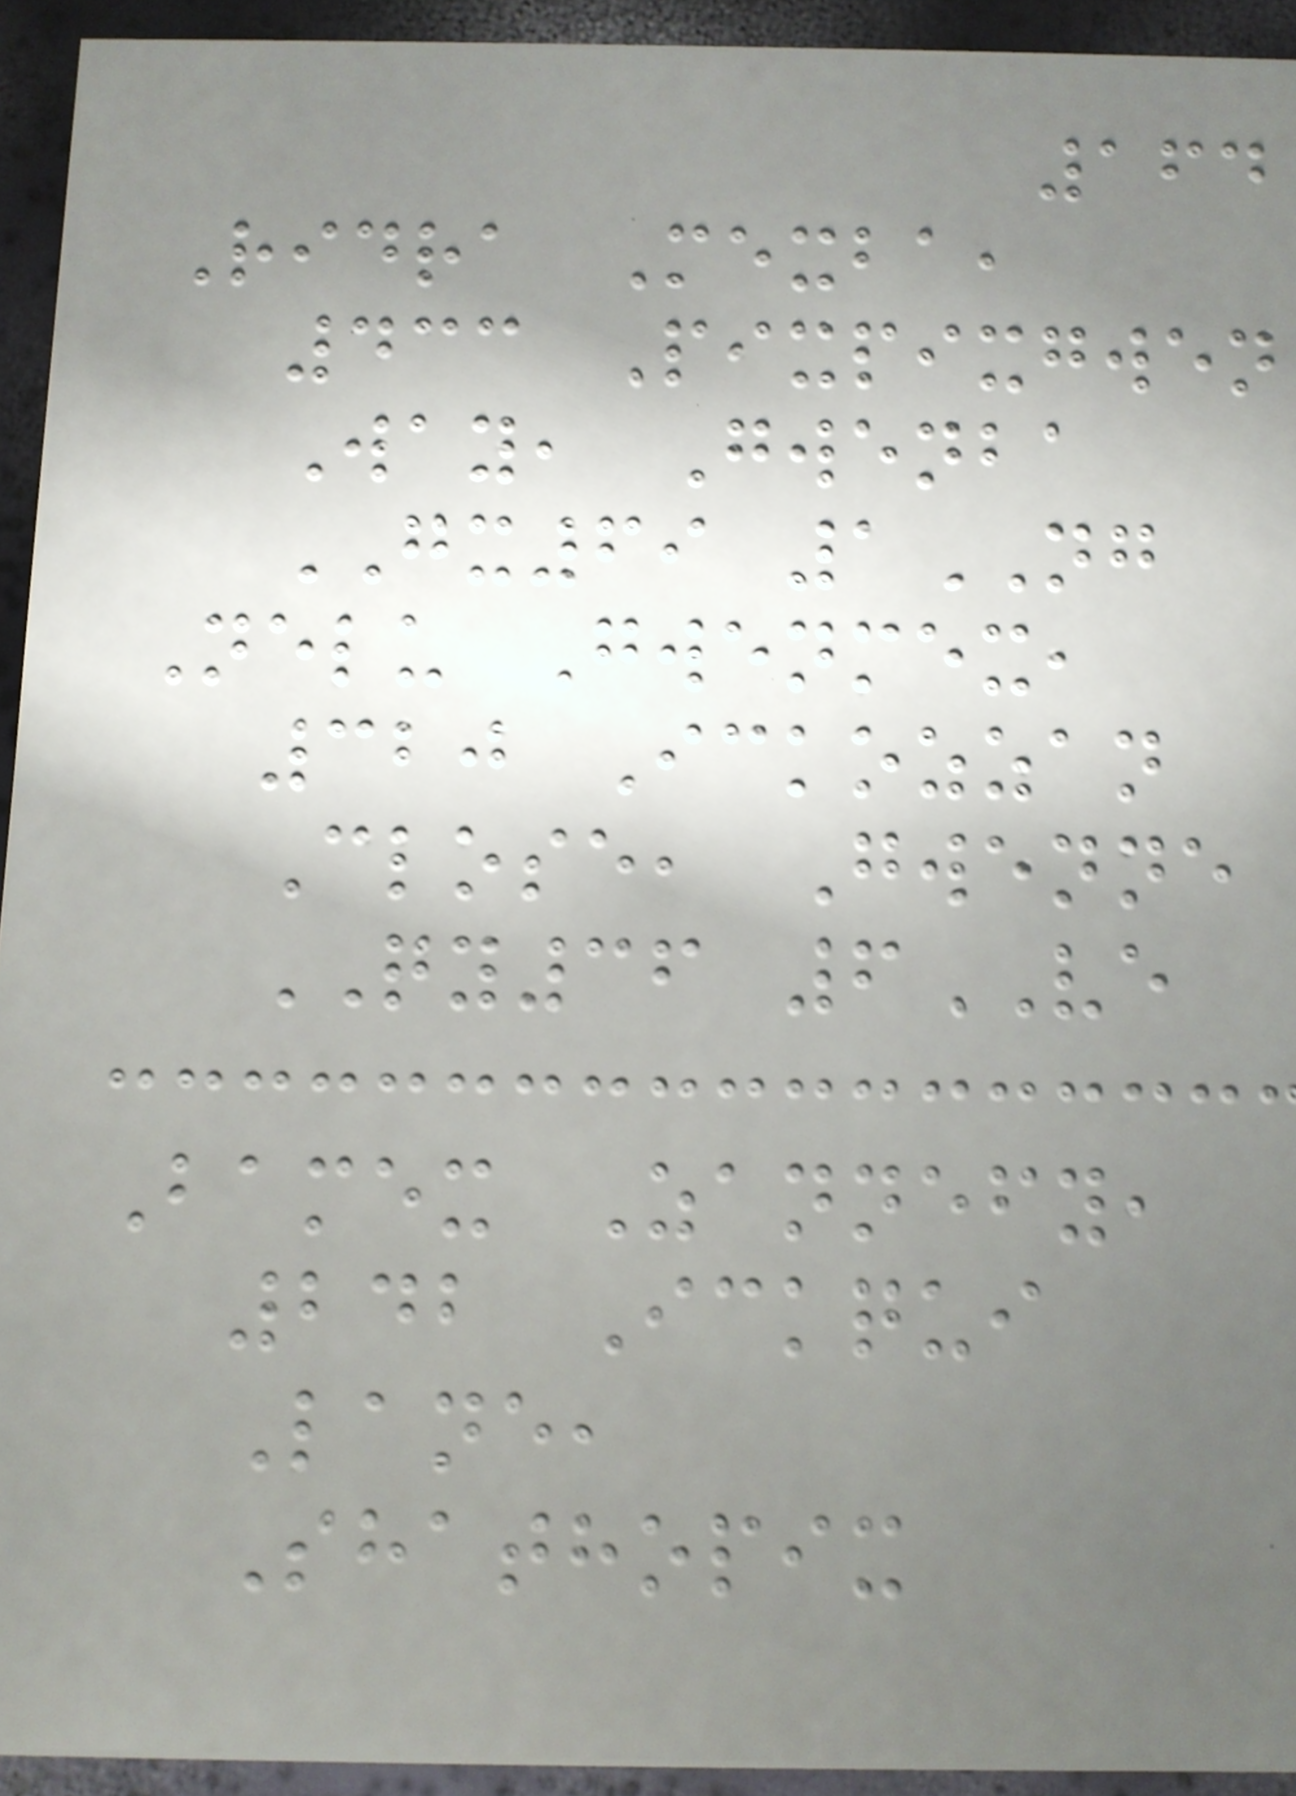164
Ridra Mexba,
433 Pixpixgwen
Way, Gwenba
GX69 1NG
Nelu Gwenmex,
320 Ickozzan
Close, Gwenne
QY36 6VE
Bamex Zannefy,
242 Ickqui
Lane,
Shathopix
